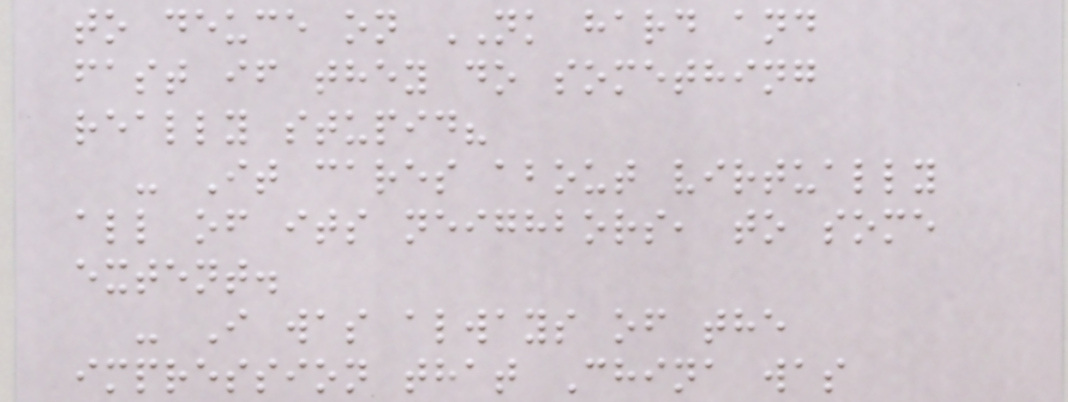to deuce on NK hard and
fast if they do something
really stupid?
- It cares about virtually
all of its neighbors, to some
extent.
- I was always of the
impression that China was
